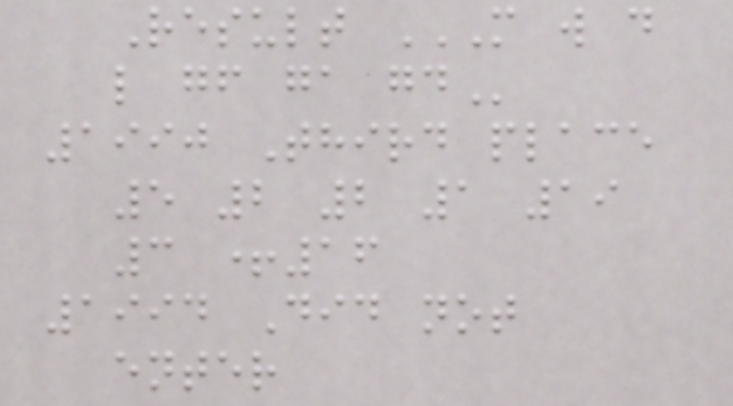Result M W D
L GF GA GD
1990 Third place
5 2 2 1 19
3 +16
1994 Did not
enter
